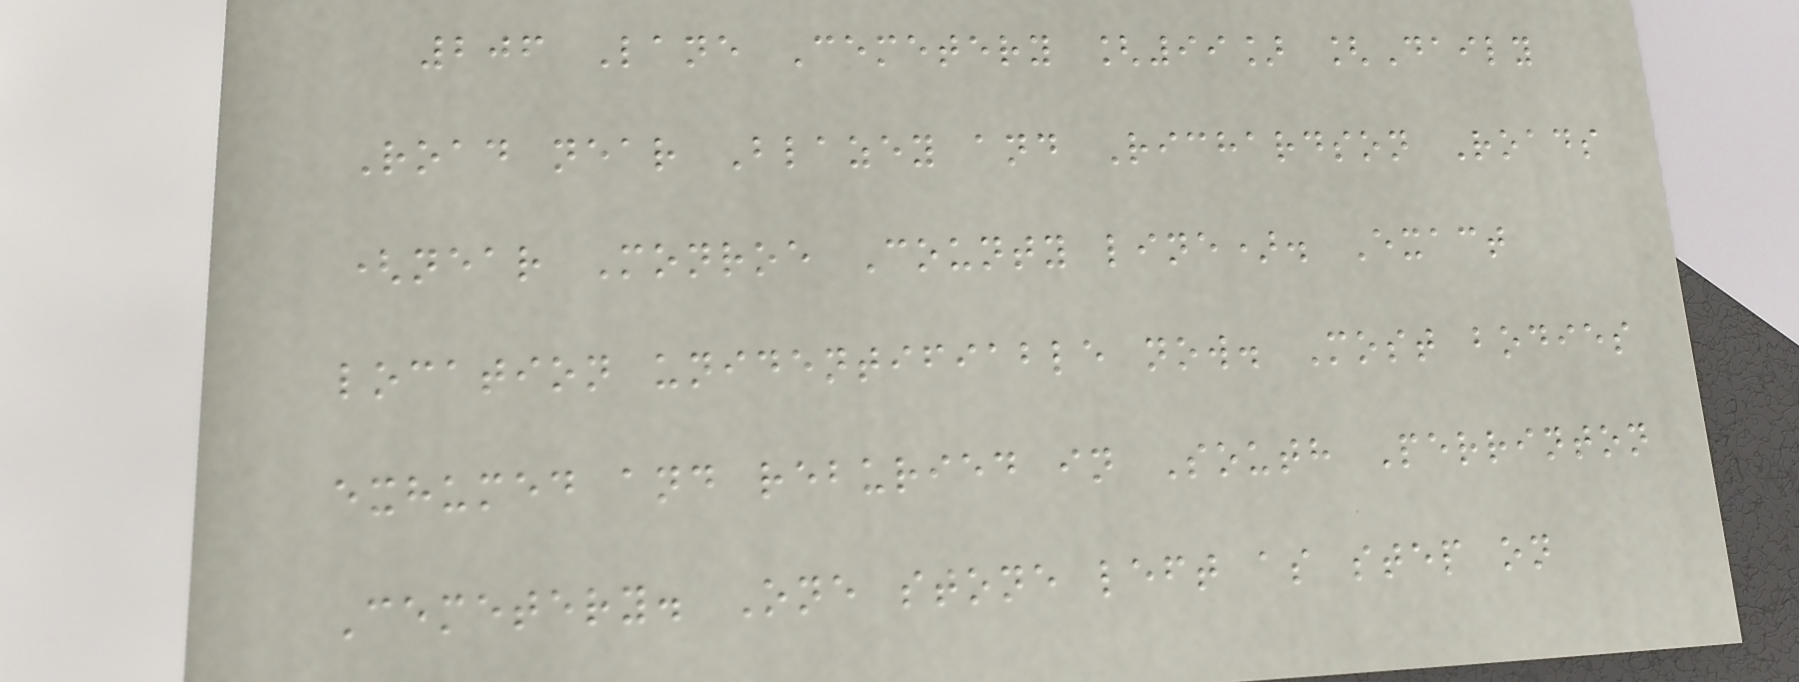206 Lane Cemetery [99] [Daily
Road near Blazey and Richardson Roads
(near Monroe County line). Exact
location unidentifiable now. Most bodies
exhumed and reburied in South Perrinton
Cemetery. One stone left as step on
